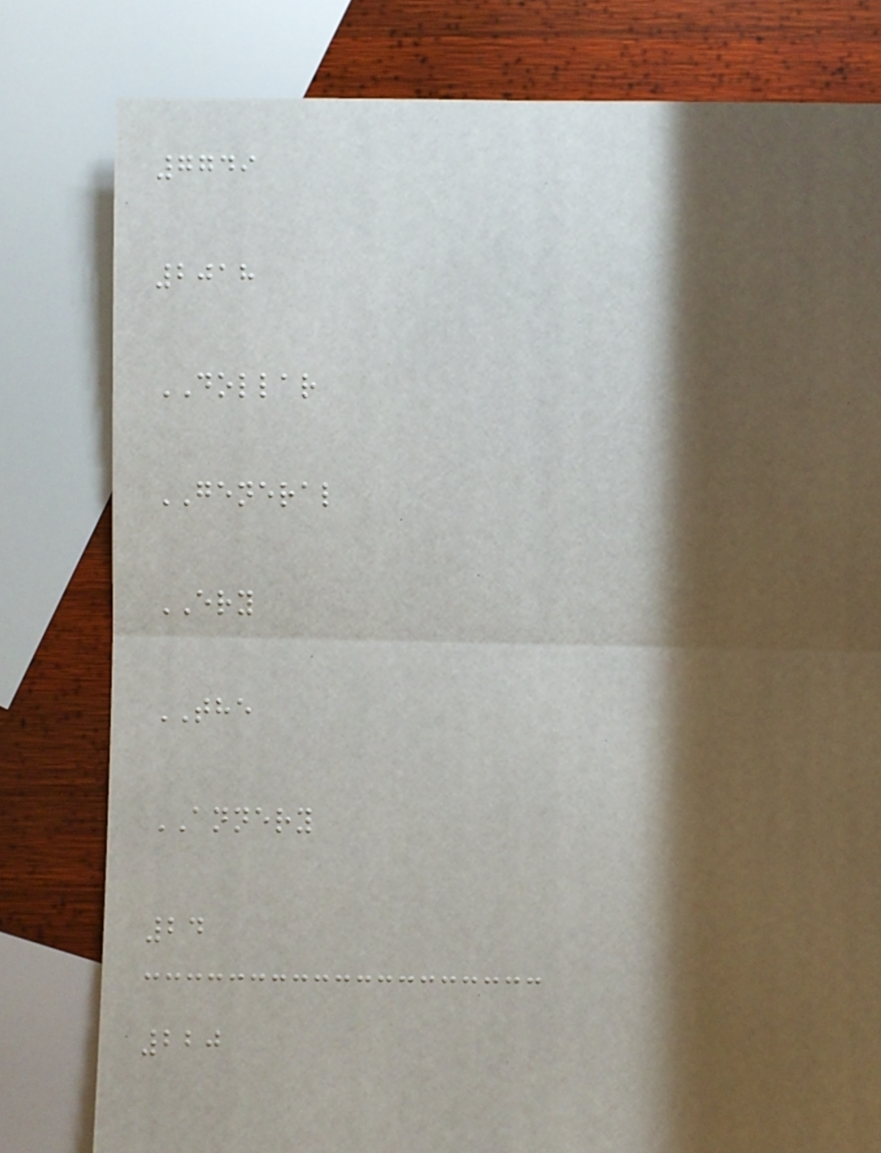7749
2018
DOLLAR
GENERAL
ERY
THE
ANNERY
24
220
